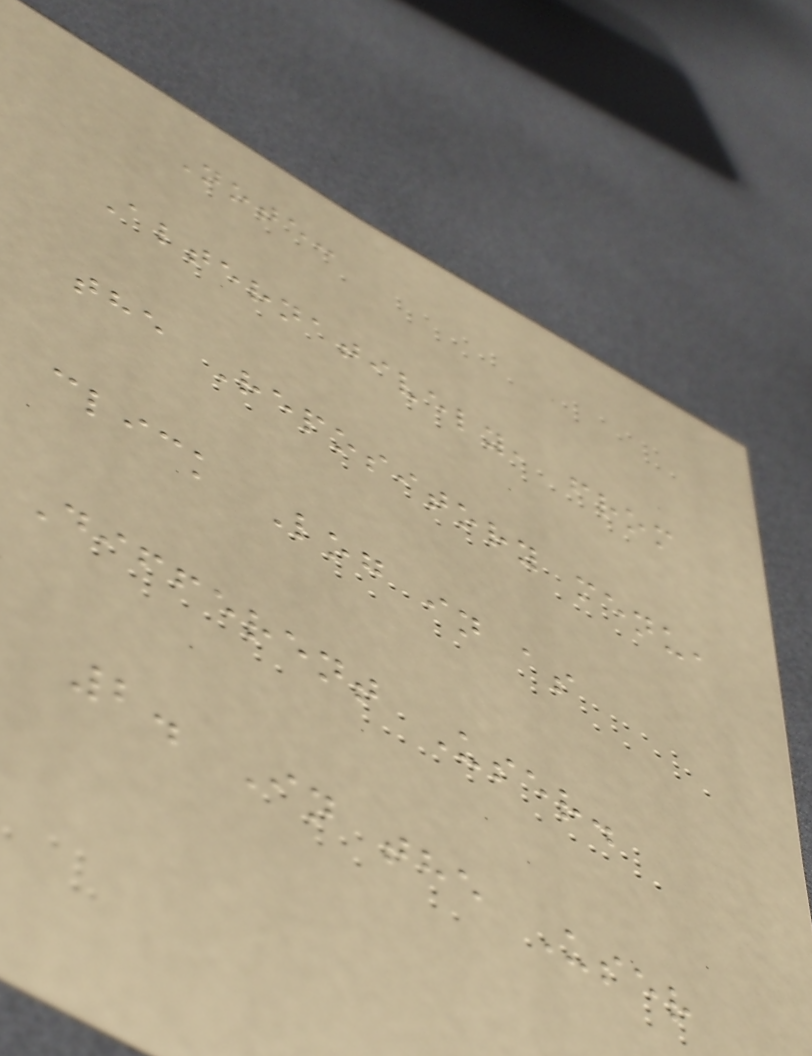Note:
Alternatively, from
the Repository menu,
click Log in as
Different User.
2. In the User
